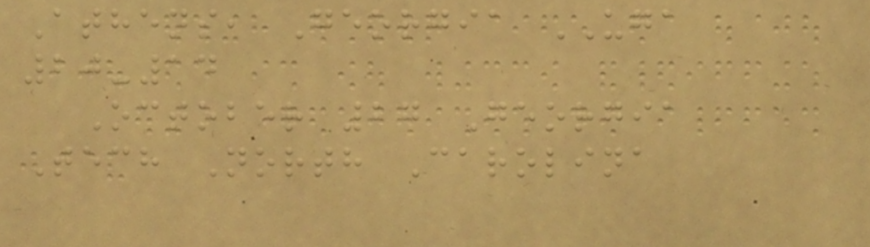Athens, Georgia UGA
20-14
October 27 Georgia
Tech North Carolina
